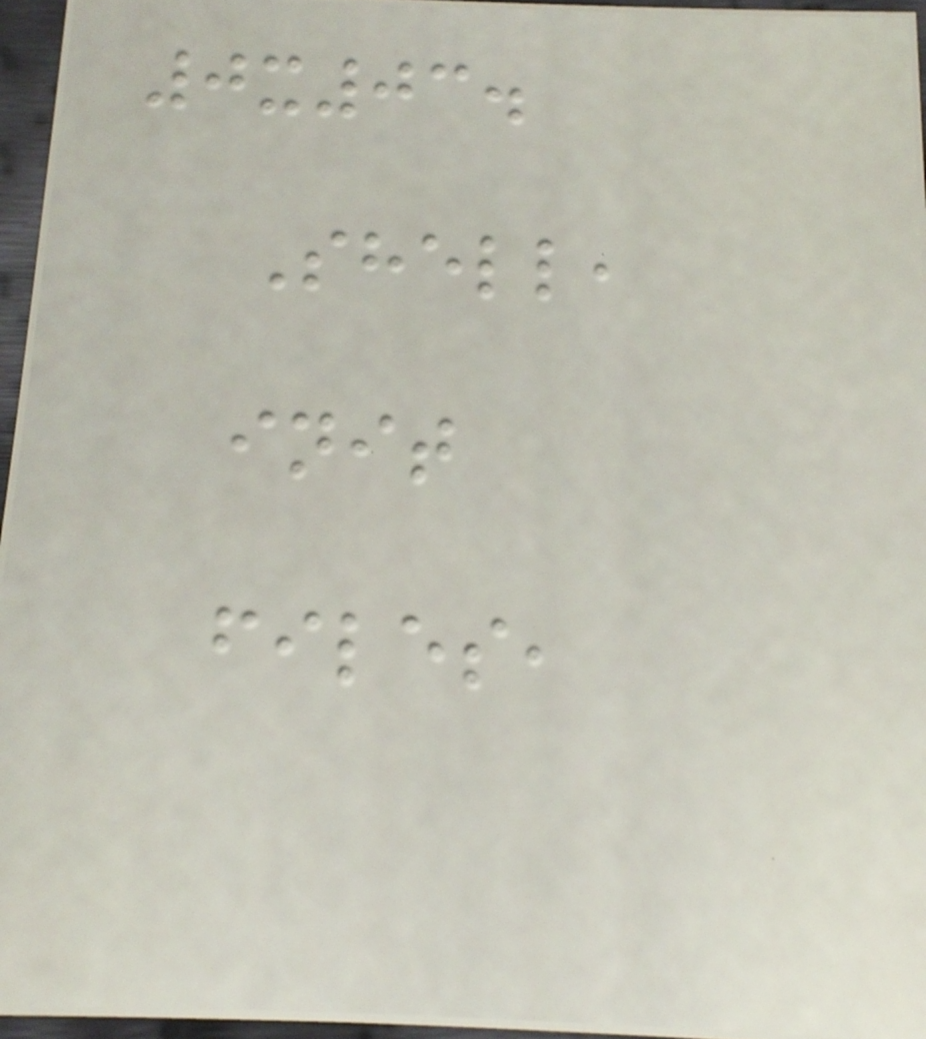0x03.
Shell,
init
files,
